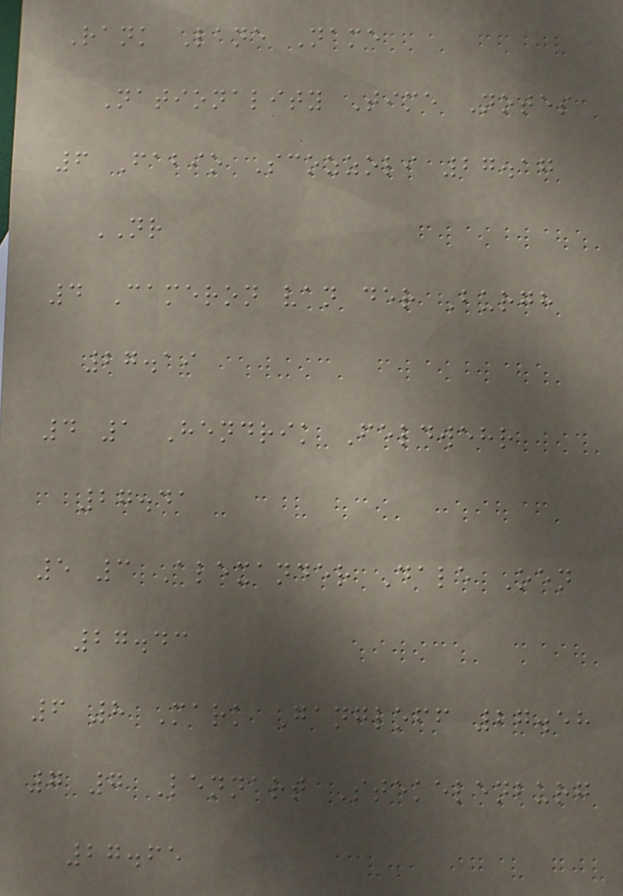Rank Lane Name
Nationality Time Notes
6 Fabio Scozzoli 27.17
NR
4 Cameron van der Burgh
27.19
4 1 Hendrik Feldwehr
27.41
5 3 Alexander Dale Oen
27.43
6 8 Mark Gangloff 27.58
7 7 Lennart Stekelenburg
27.65
